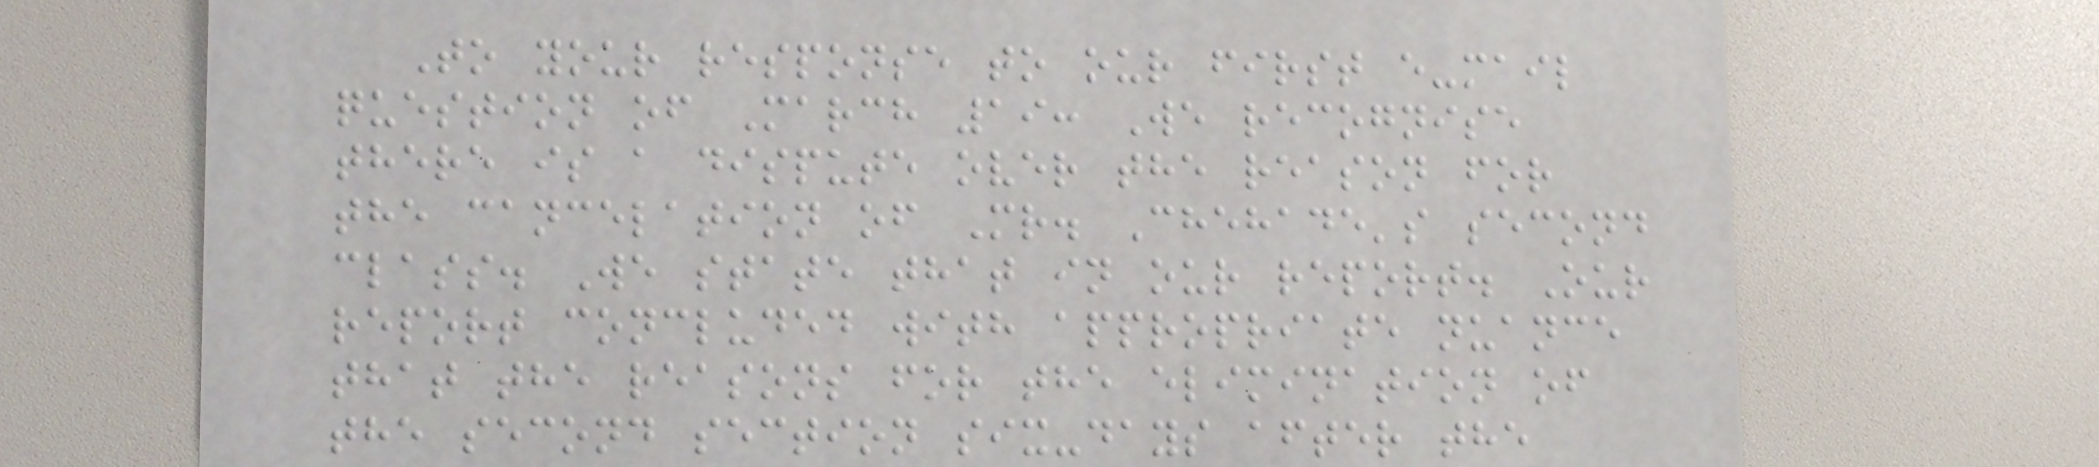To your response to our first e-mail
question of March 19: We recognise
there is a dispute over the reason for
the cancelation of Mr. Chehade's second
class. We state that in our report. Our
report concluded with appropriate nuance
that the reasons for the elimination of
the second section six-days after the
